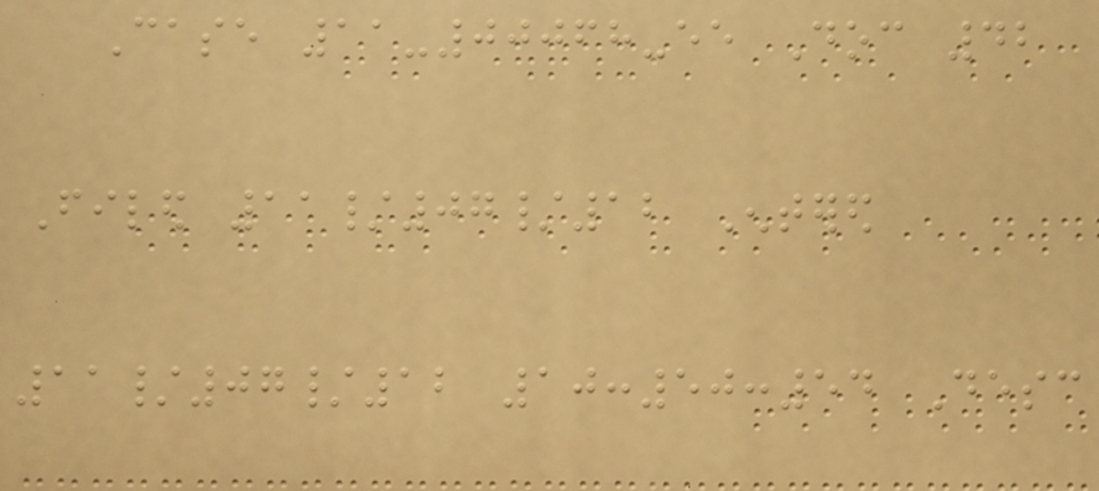Case 11-00068-ee Doc 42
Filed 11/07/12 Entered
11/07/12 10:50:54 Desc
